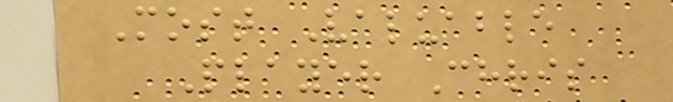Most Valuable
Player Chris
